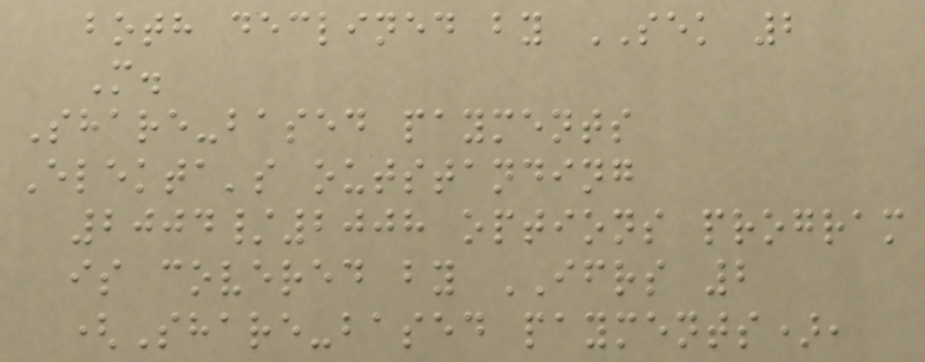both declined by SEK 2
M.
Share-based payments
Elekta's outstanding
2004/2008 options program
is covered by IFRS 2
(Share-based payments),
